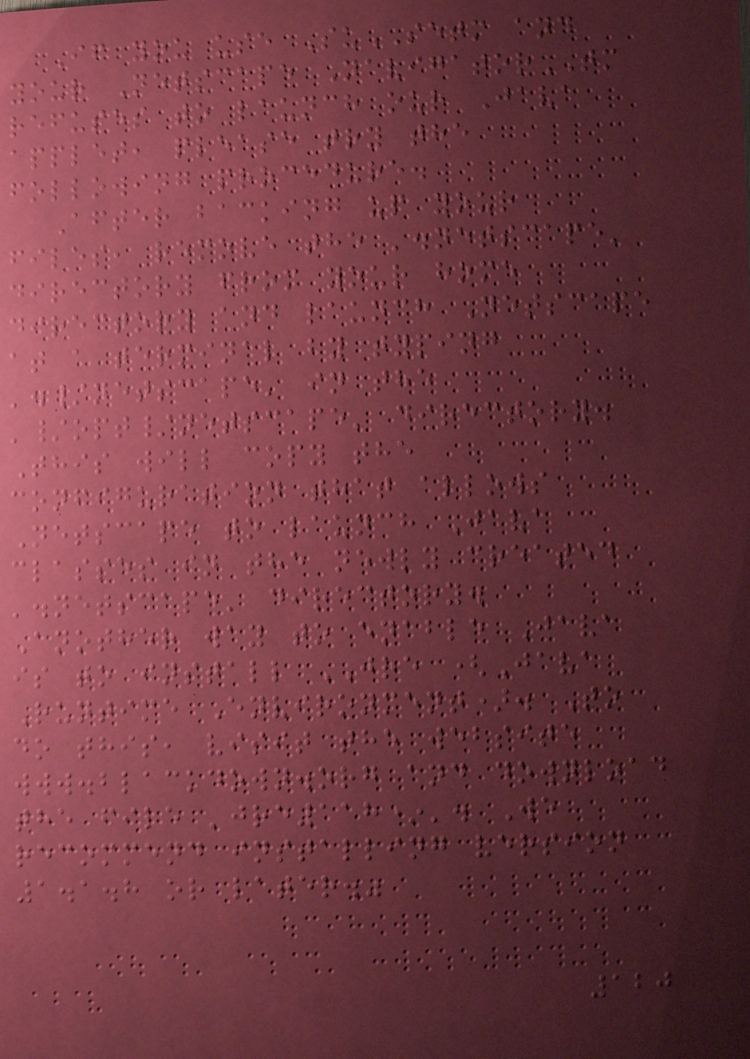If you use SuSETM and
your Netscape NavigatorTM
refuses to launch our Java
applet, please try the
following procedure.
After backing up your
files, remove the '.netscape'
directory from your home
directory and launch Netscape
at a terminal by typing
'./netscape' in the
'/opt/netscape' directory.
This will copy the
configuration that allows
Netscape to launch Java
classes in the newly created
'.netscape' directory.
Another way to enable Java
is to install JRE (Java
Runtime Environment). To
do this, visit the website
www.blackdown.org and download
the file 'jre118*'. We
recommend installing version
1.1.8 or later."
120
